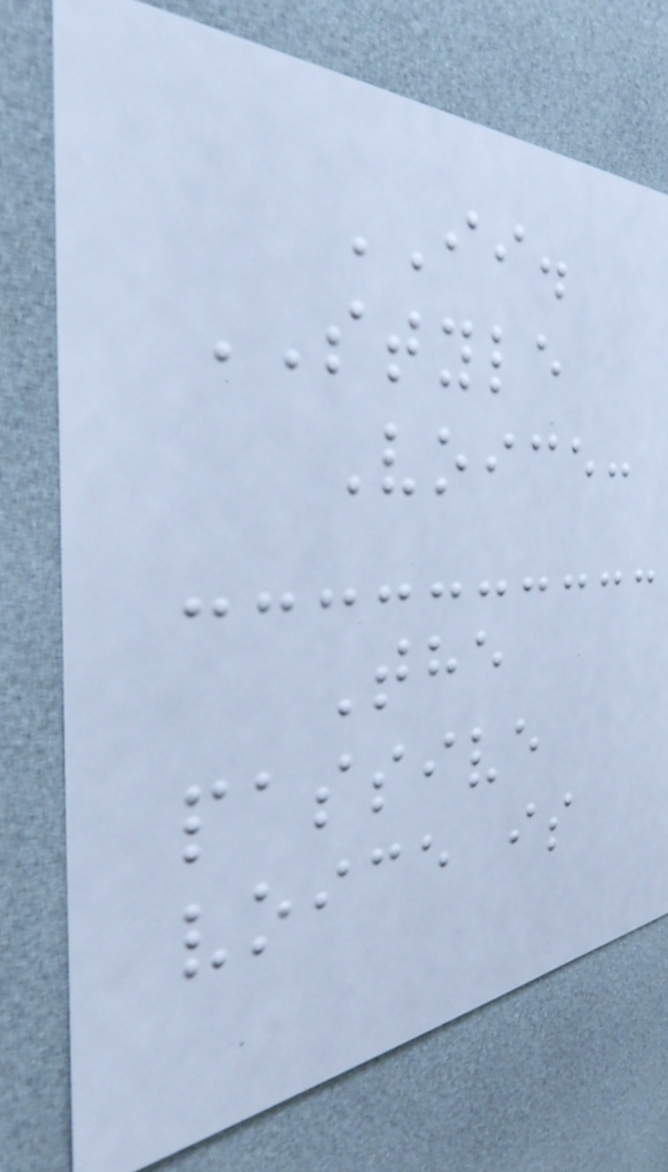II.
STYLE
Voice:
The
passive
voice is
